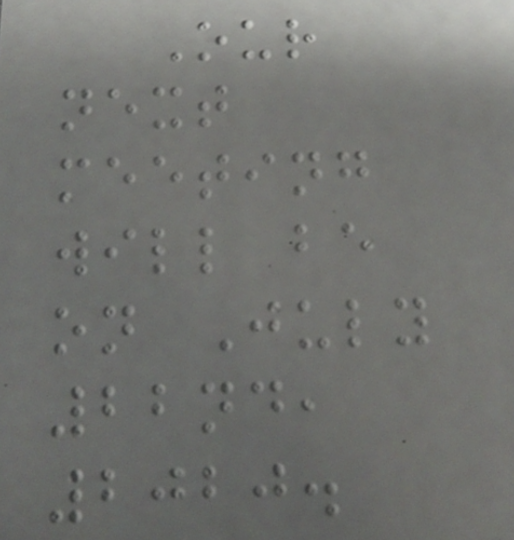Our
next
meeting
will be
on July
22nd,
2020.
